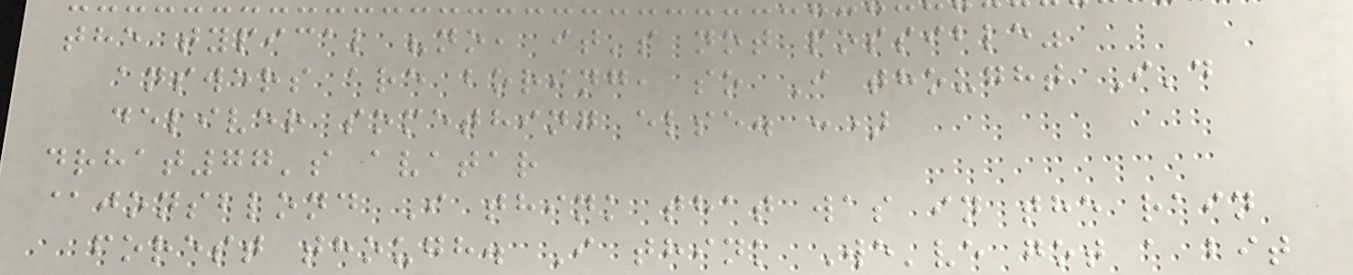the typical "no, it's not possible"
answers are boring, so I thought I'd
deliver something else. :)
drhat77's avatar
@jonsblond I think that was in the rain
forest though. I think We've got a bit
